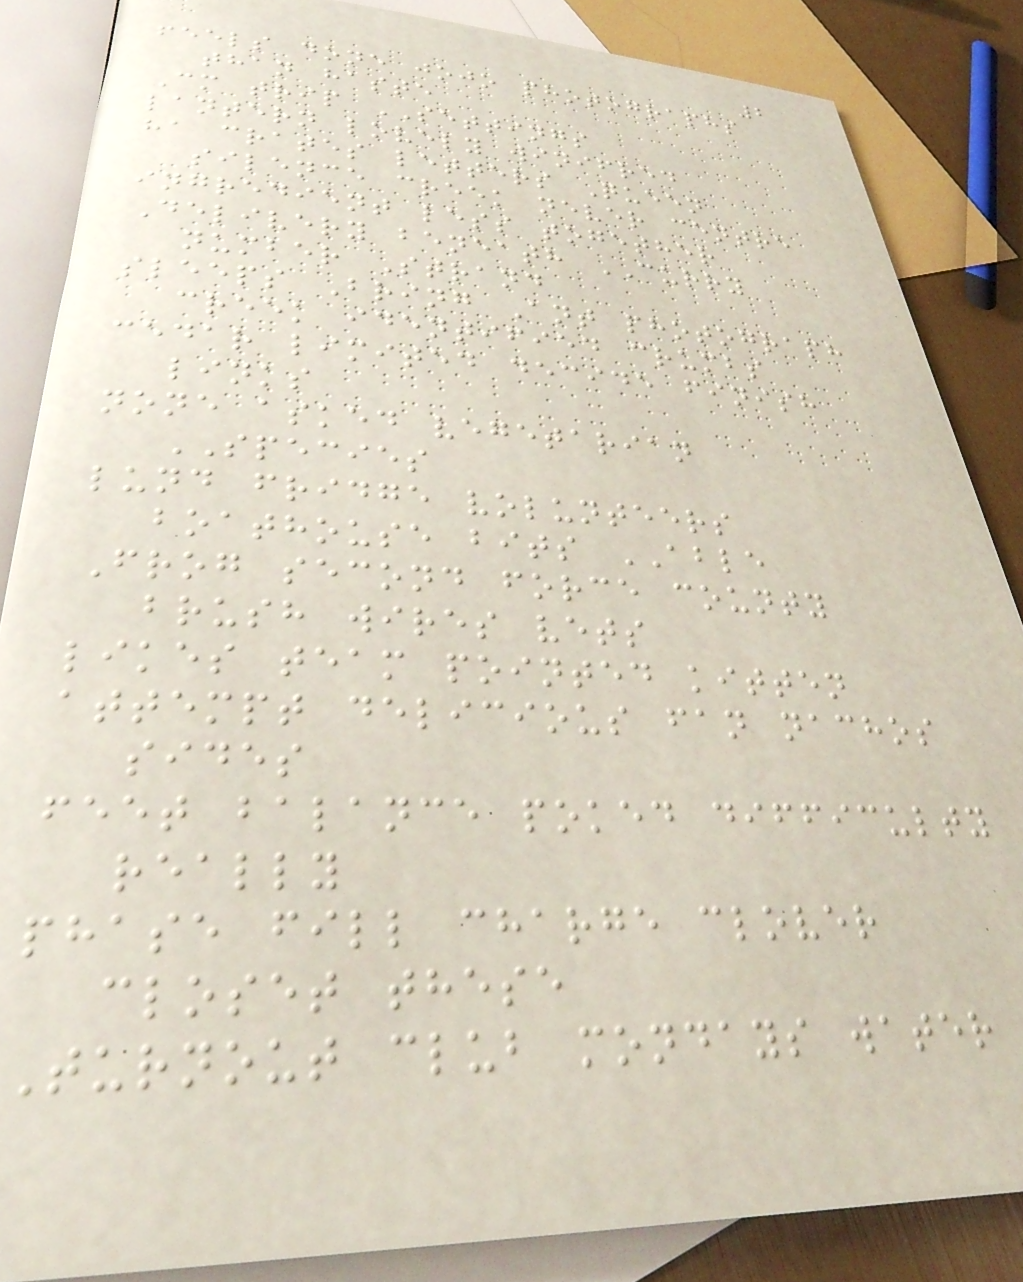2
feels done jojo photographs
than haste
Cm trip SETTINGS
lantern lovely winifred
ha crates letters Queen
silence creek never centre
ingredient less together
Delivery beneath CURRY
number Strand
sleeps Bring Ant photograph
creek identified crumbs
cedar limited decide finish
links
none asked vegetarian
SPECIES
lund fridge volunteers
boathouse bits ABLE
Frog second force county
brush wires vets
likes team pointed kitten
attempt delicious fan nachos
sides
feet balance poked difficulty
really
phase fill charge clover
closet these
Turnout club mondays water
